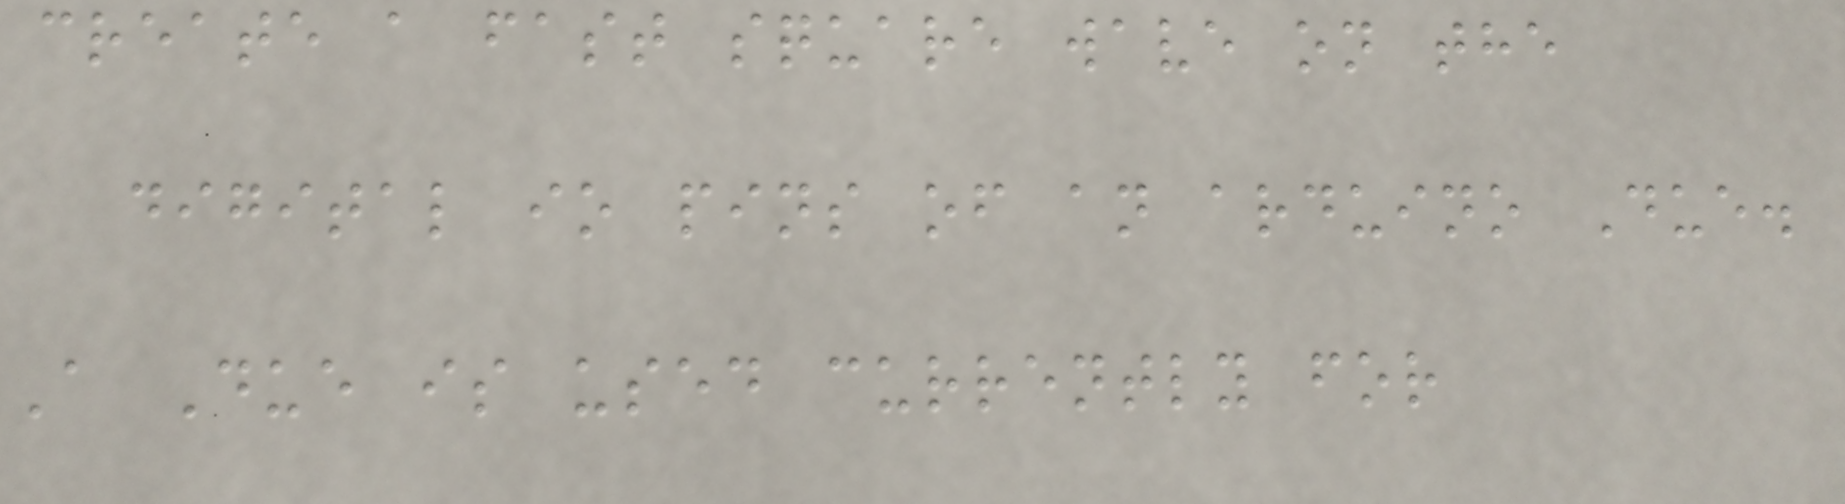create a fast square wave on the
digital io pins of an arduino Due.
A Due is used currently for
